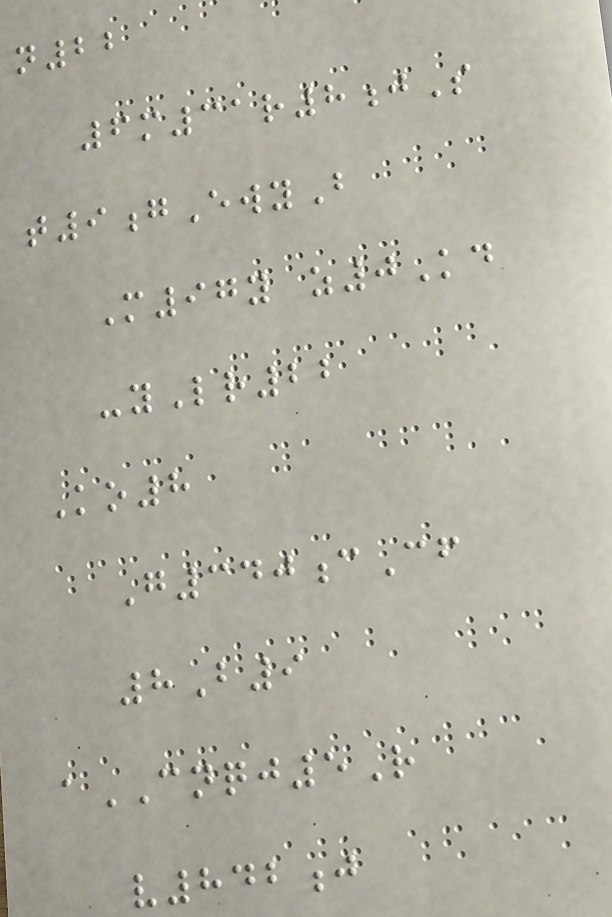n22
6m31r8jS
t9gEwyB
M97y z0Kd
-yLr22
Ko8
G340cCf
8B9
aCNQJ5R
v842j
